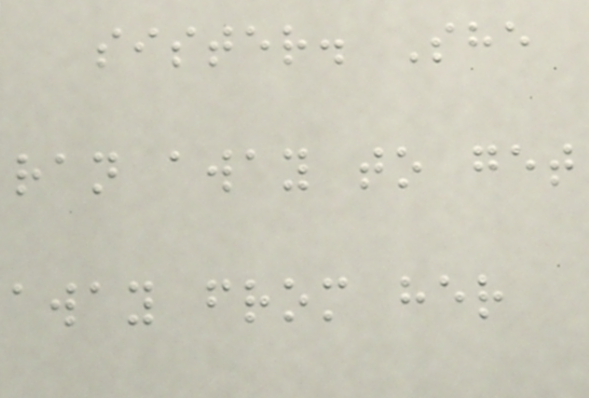sister. She
ran away to get
away from her
